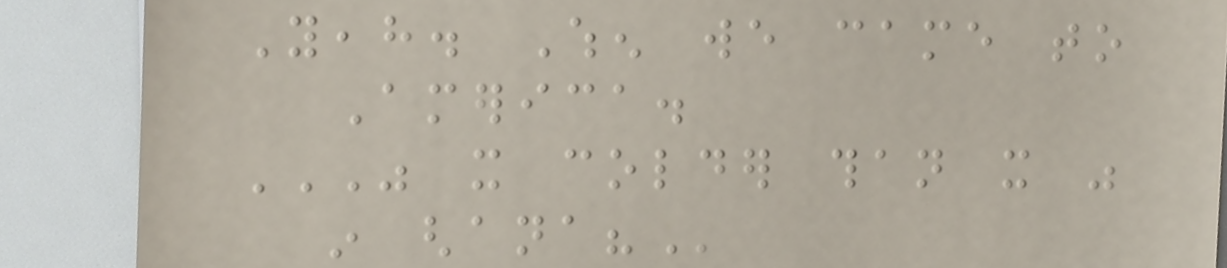Yeah. When we came to
America.
WAS IT COLDER THAN IT WAS
IN GHANA?
